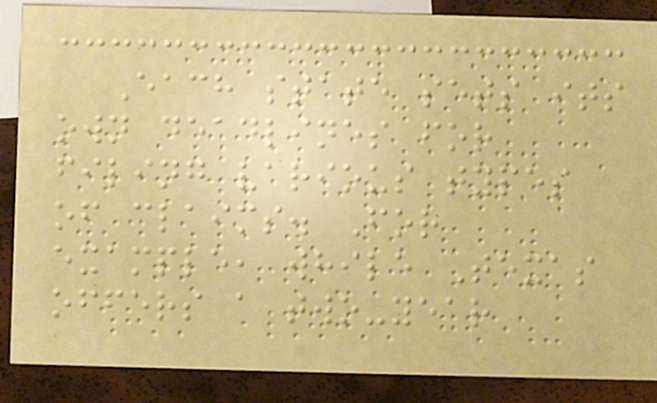Each state sets its
own deadlines for
filing various types
of claims. For
example, while Texas
offers a two-year
